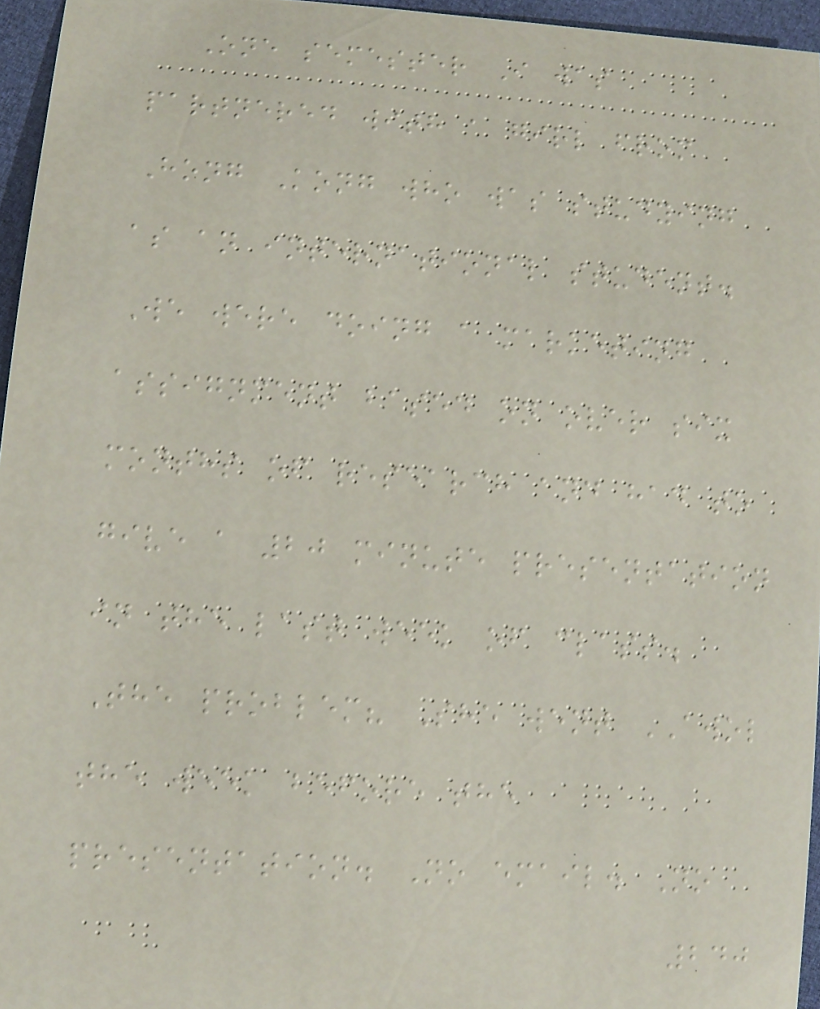One semester I was
partnered with a girl from
Hong Kong who was studying
as an international student.
We were doing a marketing
assignment based on over six
months of research and had to
give a 20 minute presentation
in the last week of class.
The problem? She went AWOL
the week before the
presentation. No email. No
240
